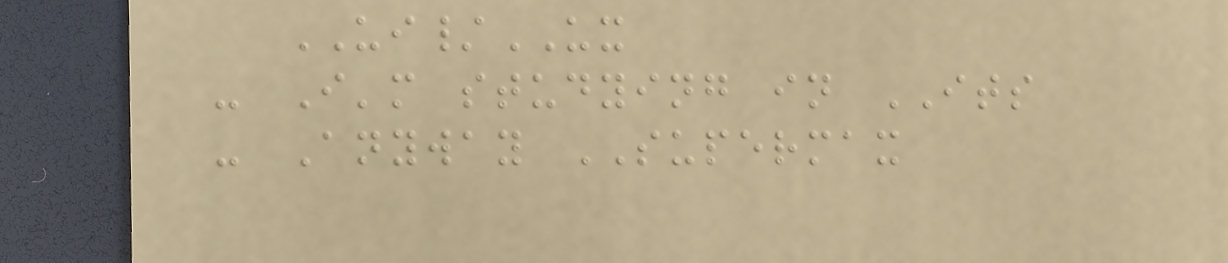UI/UX
- I'm studying in ITS
- Anyway SUPERMAX
